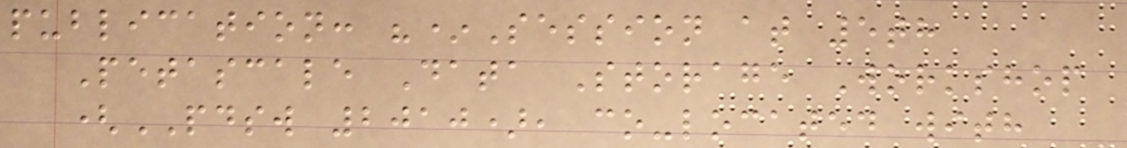publication: "*Session at 5th
Petascale Data Storage Workshop
(PDSW 2010), co-located with
